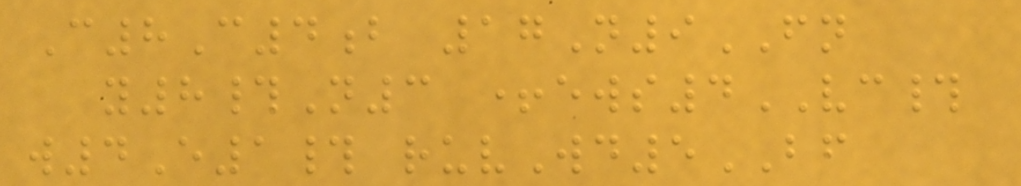C8C4b 17N9FN
y8#N3 +ews4VC#
w4E1# ruvWd5BF
